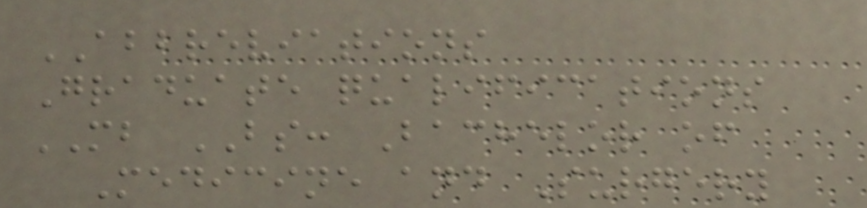ABBREVIATIONS
Graduate qualifications
MB BS: Bachelor of
Medicine and Surgery
